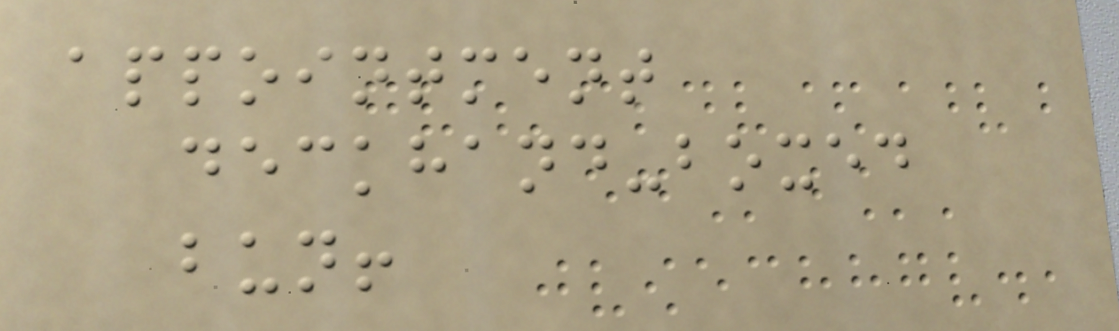appointment
deckhand-boxed
bun!
